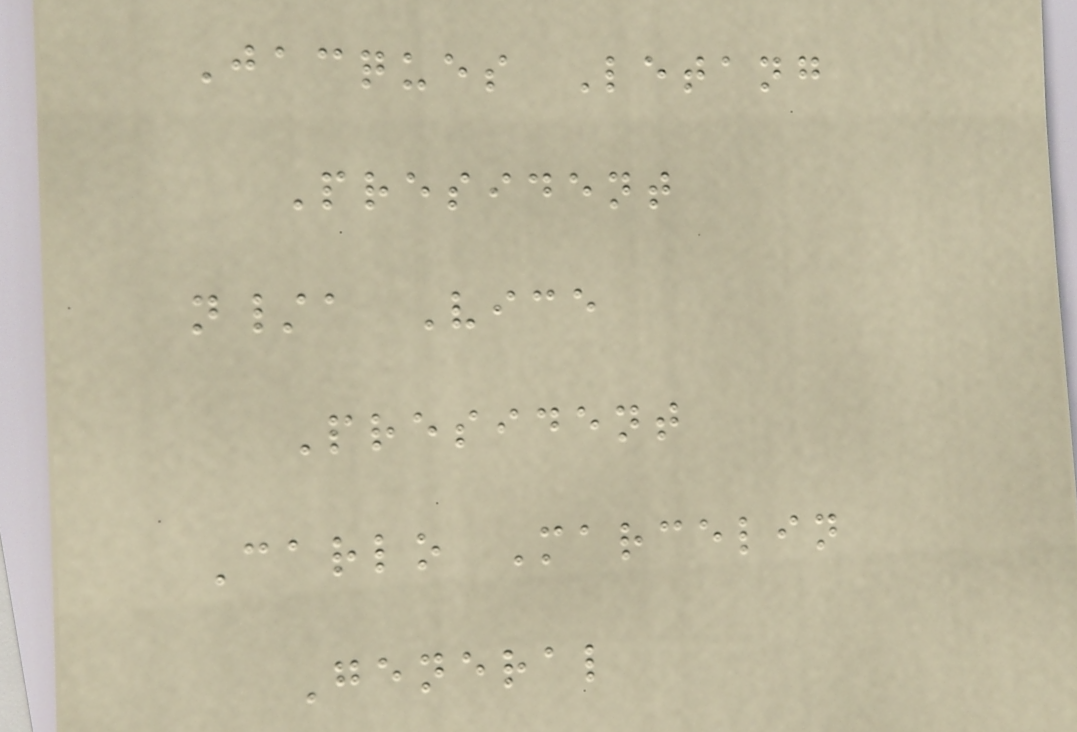Jacques Letang
President
n/a Vice
President
Carlo Marcelin
General
